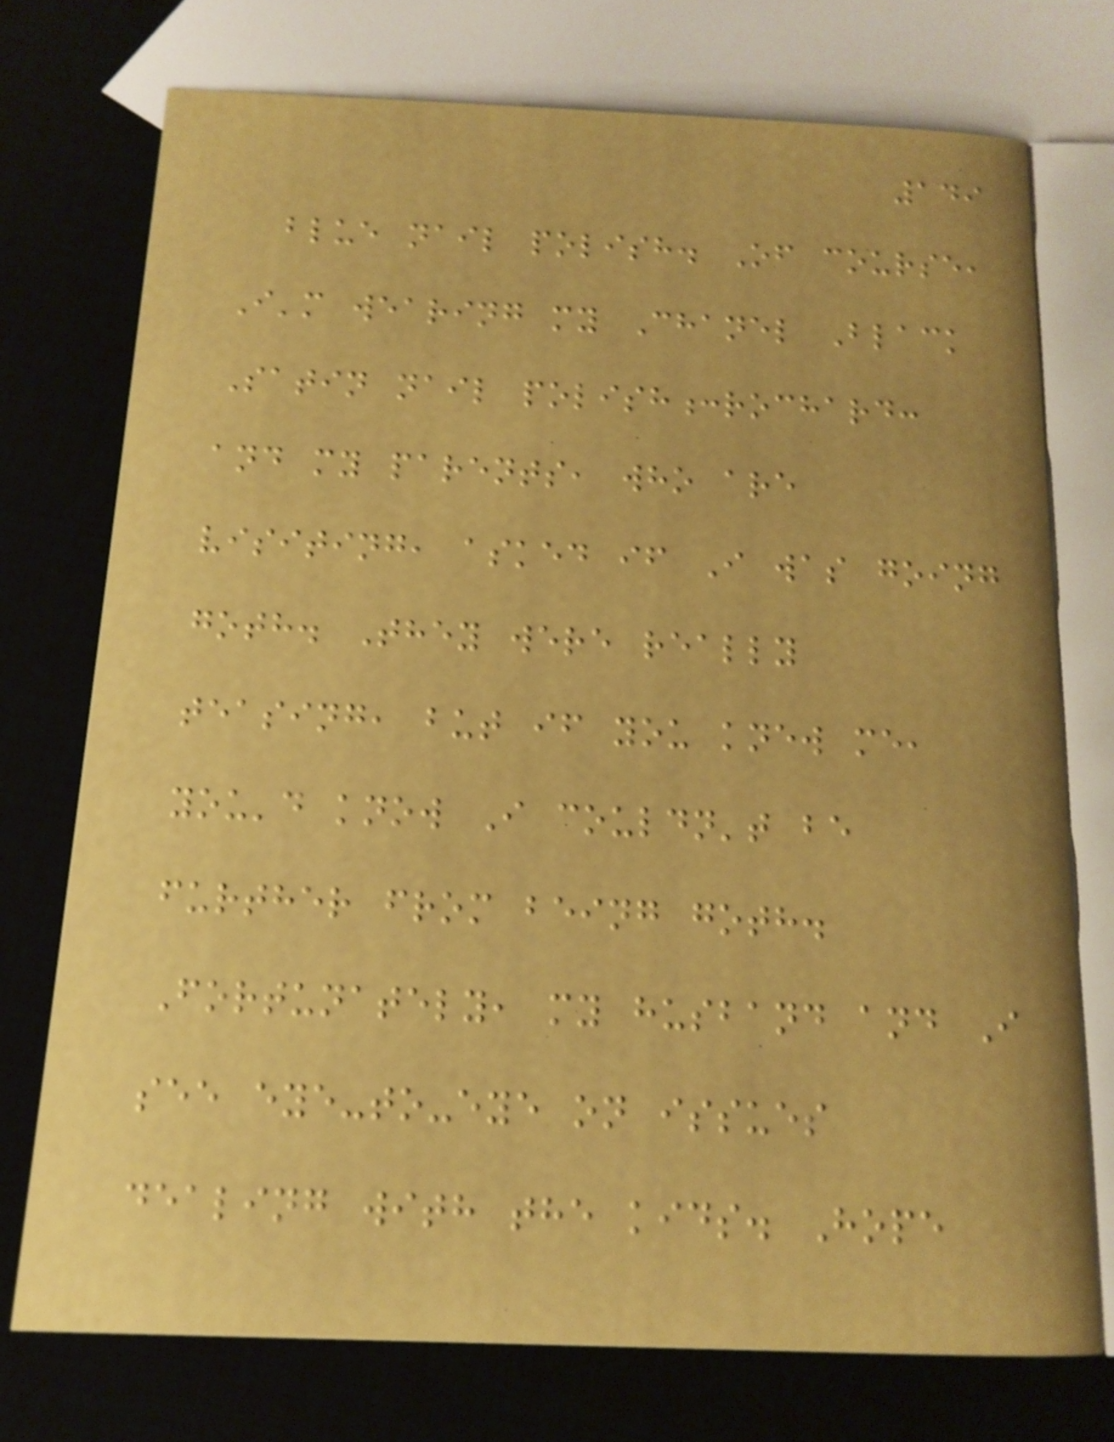149
blue nail polish. Of course,
I'm wearing my Chanel Black
Satin nail polish:rochard:
and my parents, who are
visiting, asked if I was going
goth. They were really
teasing, but if you knew me,
you'd know I couldn't be
further from being goth.
Fortunately, my husband and I
see eye-to-eye on issues
dealing with the kids. Hope
